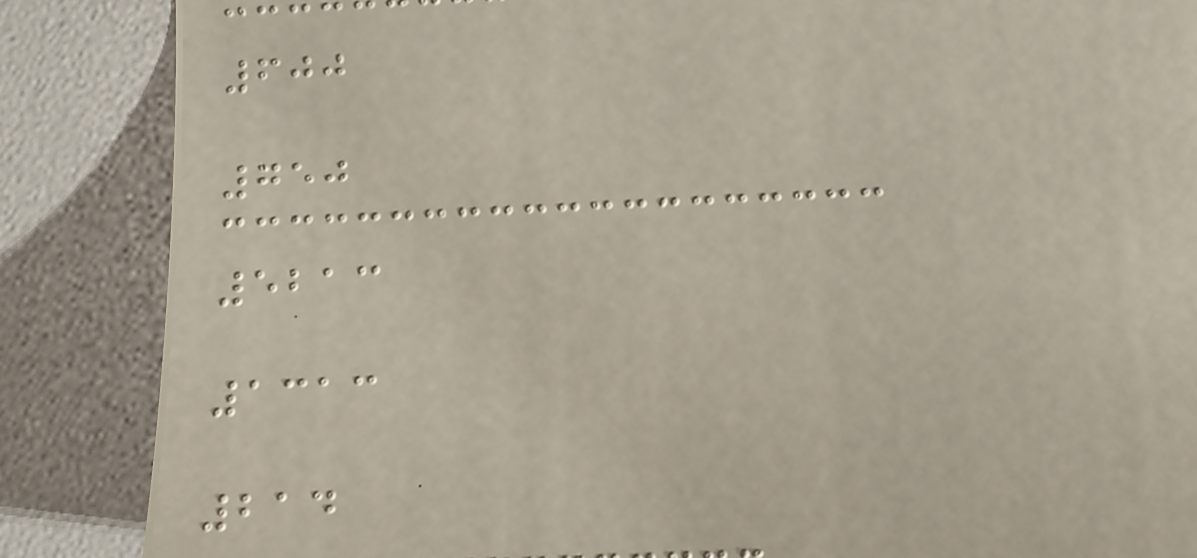600
750
5213
1313
214
